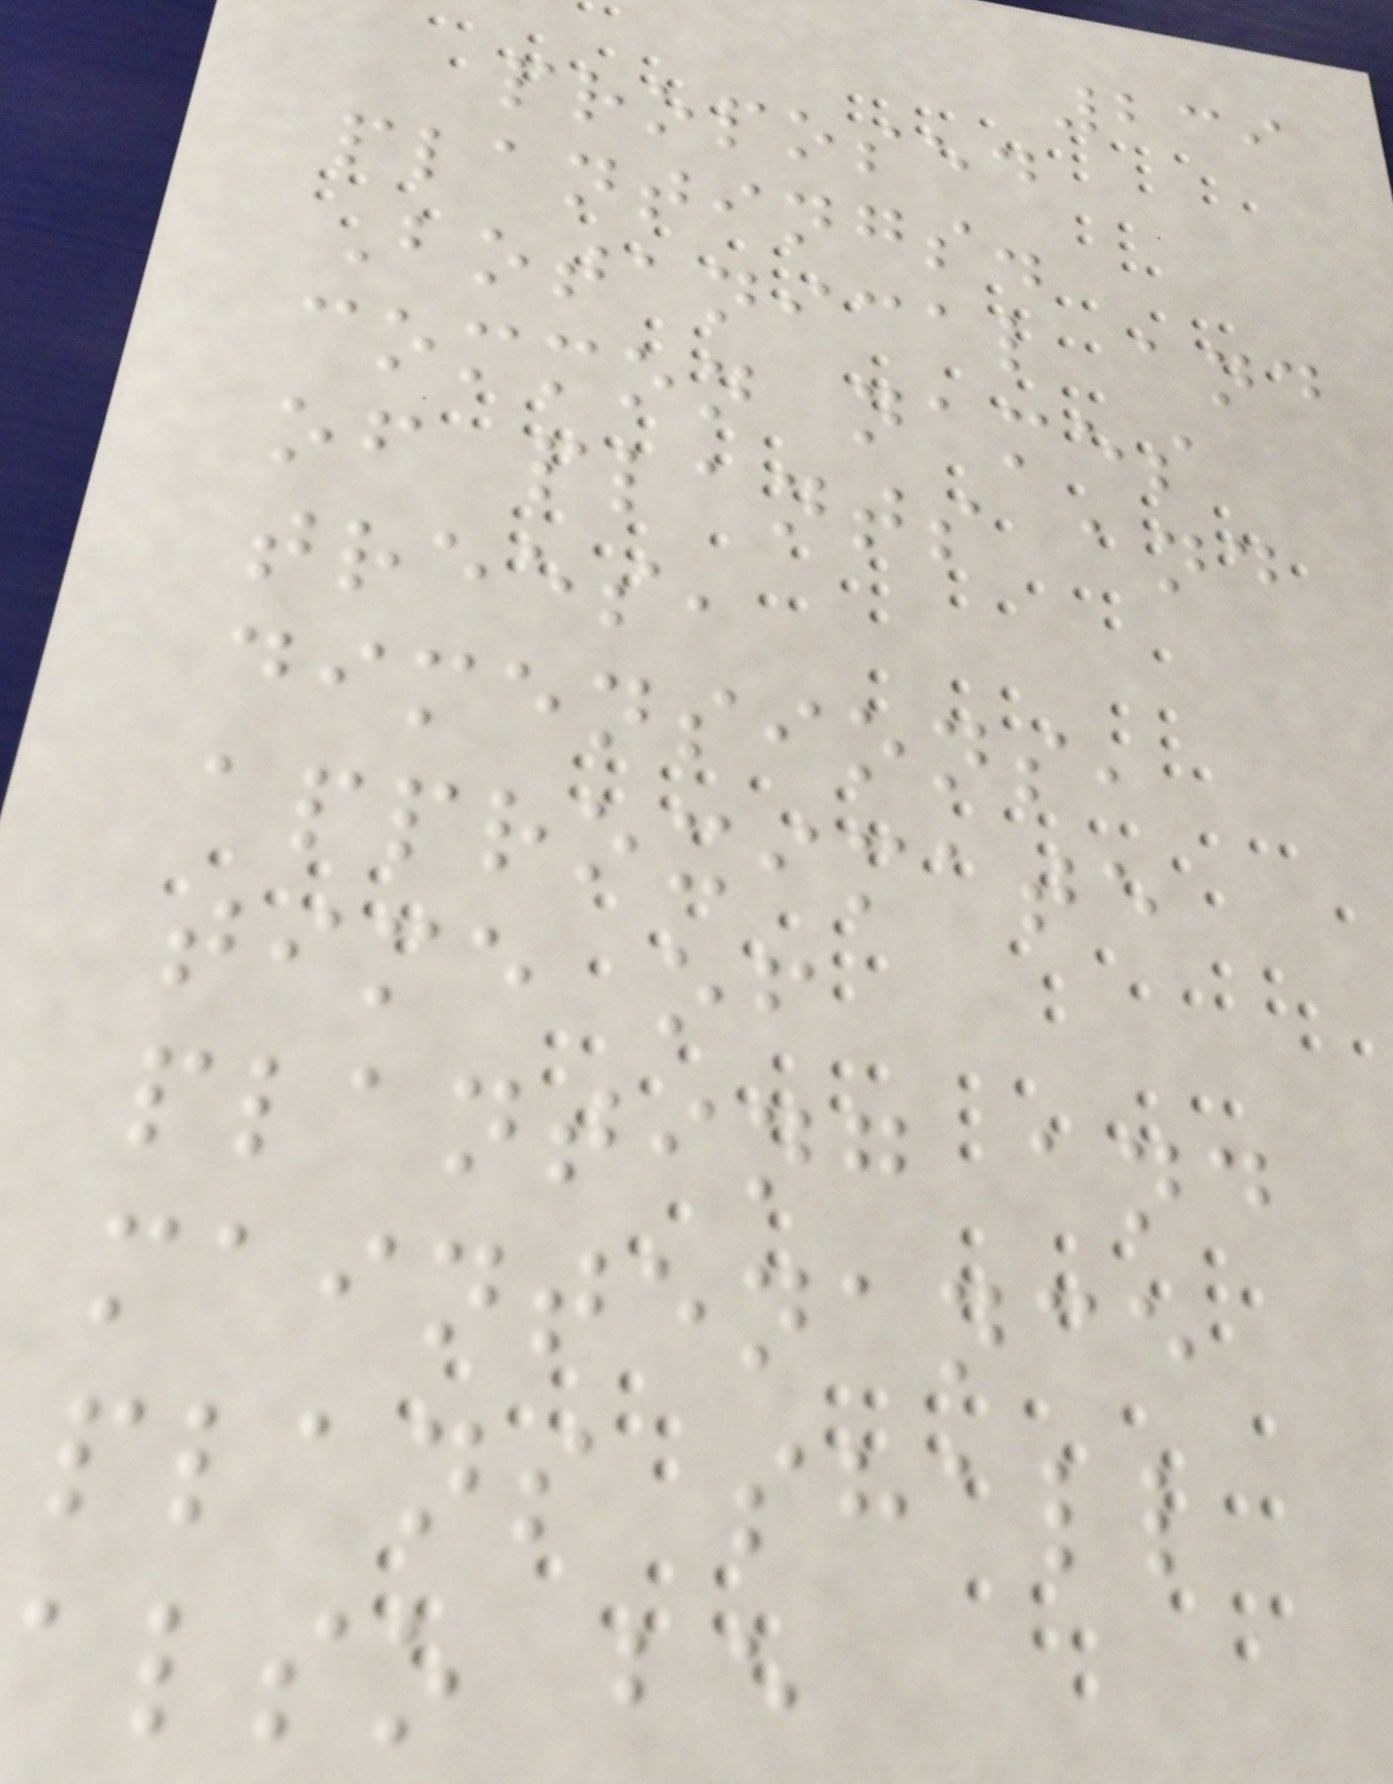239
proposed
plantings.
Botanical and
common names
of plants and
trees,
dimensions,
approximate
time of
planting and
maintenance
plans shall
also be
